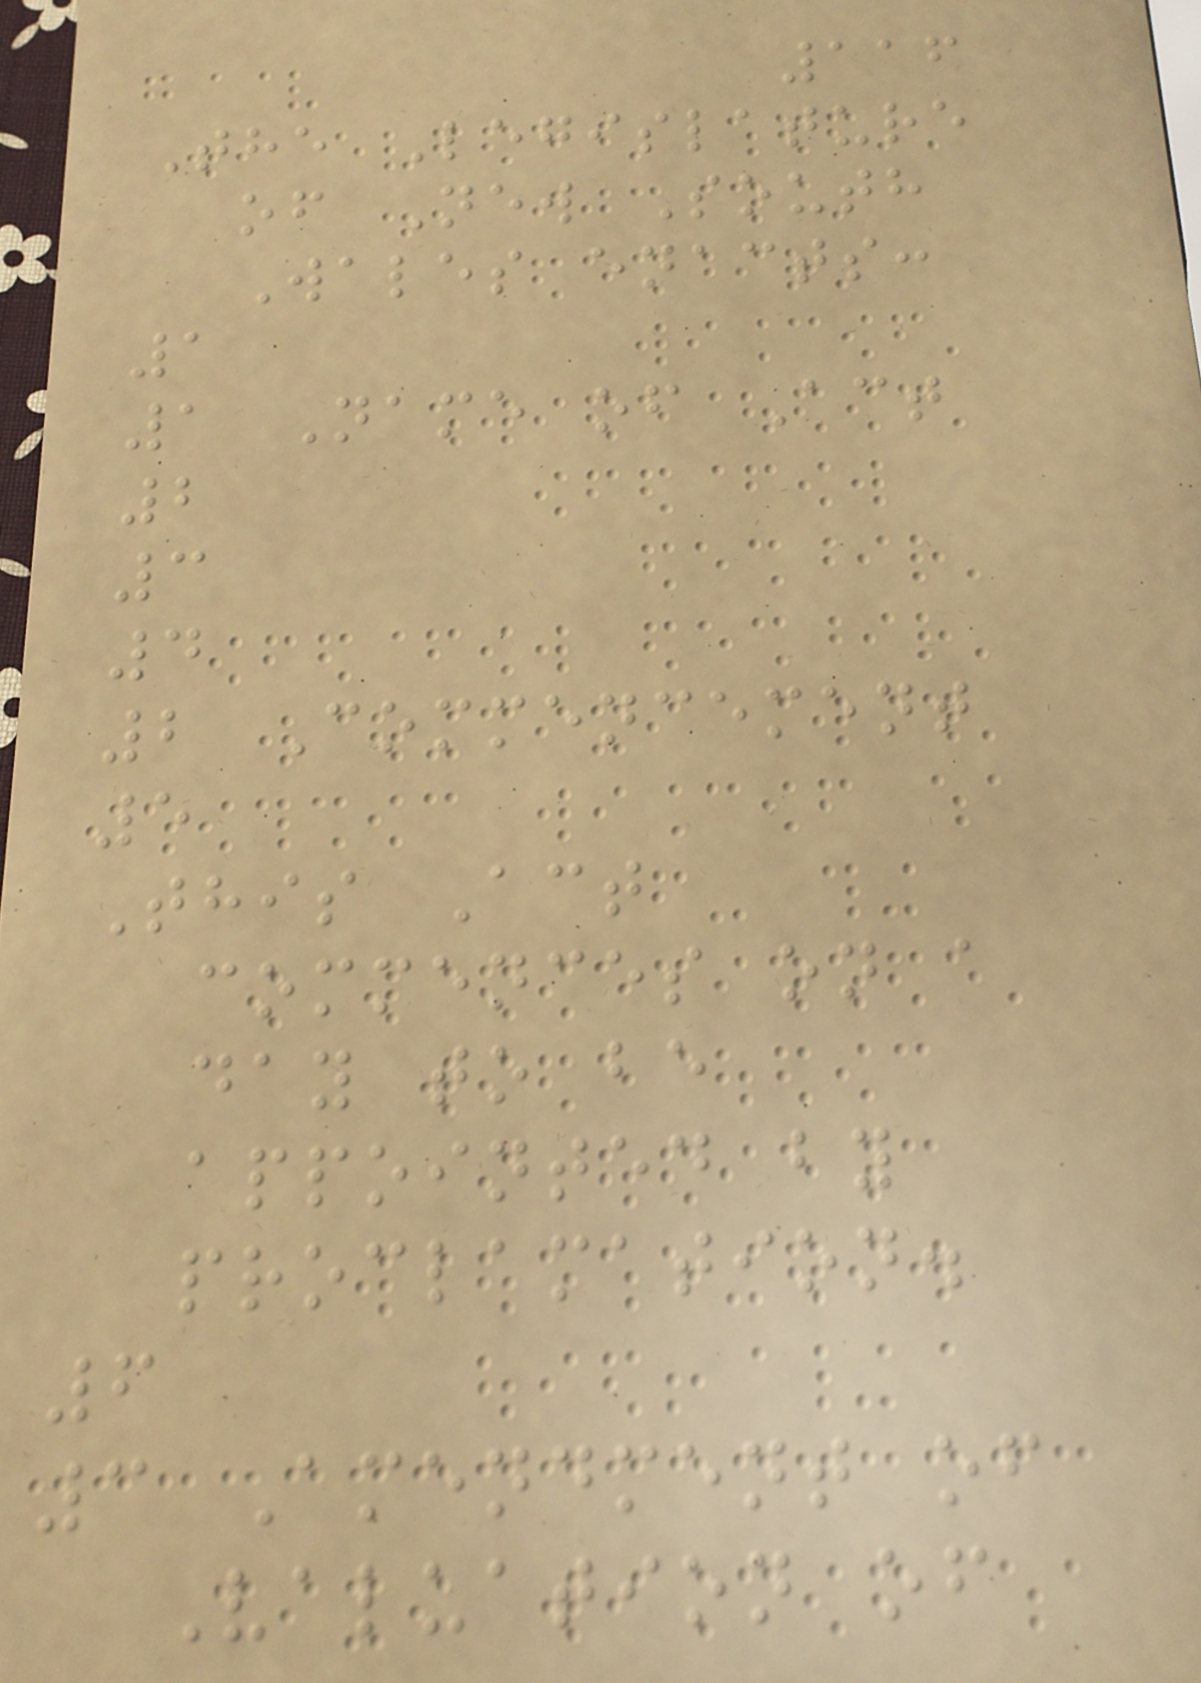116
The Legislature
of New South
Wales enacts:
1
1 Name of Act
2
3
4
2 Commencement
5
This Act
commences on a
day to be
appointed by
proclamation.
6
3 Amendment of
Valuation of
